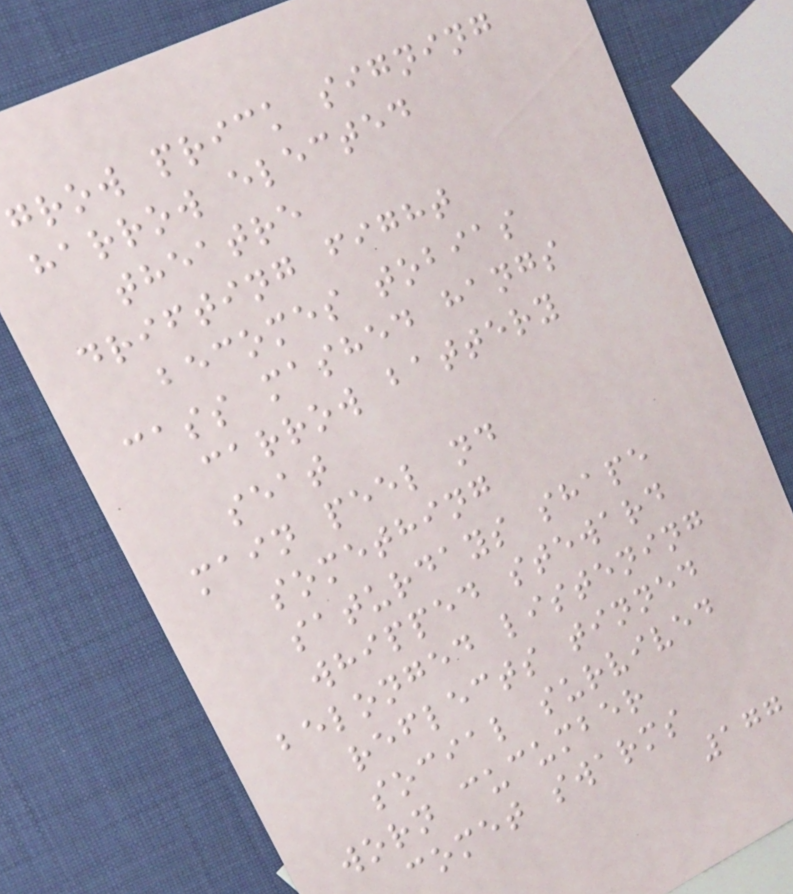grow prick signing
harrow elected
theatre
drifting fight
becomes tobias
cass mashed hangs
carrow battery
seat
main peel nd
something
saturdays shape
whipped steward
belonged listening
reflects tinned
social survived
worn cucumber
comet swarms
177
